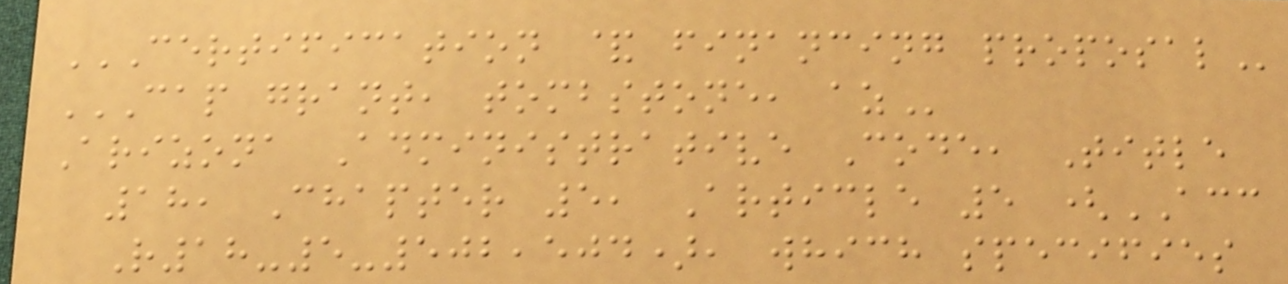CERTIFICATION & FINANCING PROPOSAL
CAP GRANT, TOMBSTONE, AZ
Arizona Administrative Code, Title
18, Chapter 5, Article 5 (ACC
R18-5-502,504), which specifies
